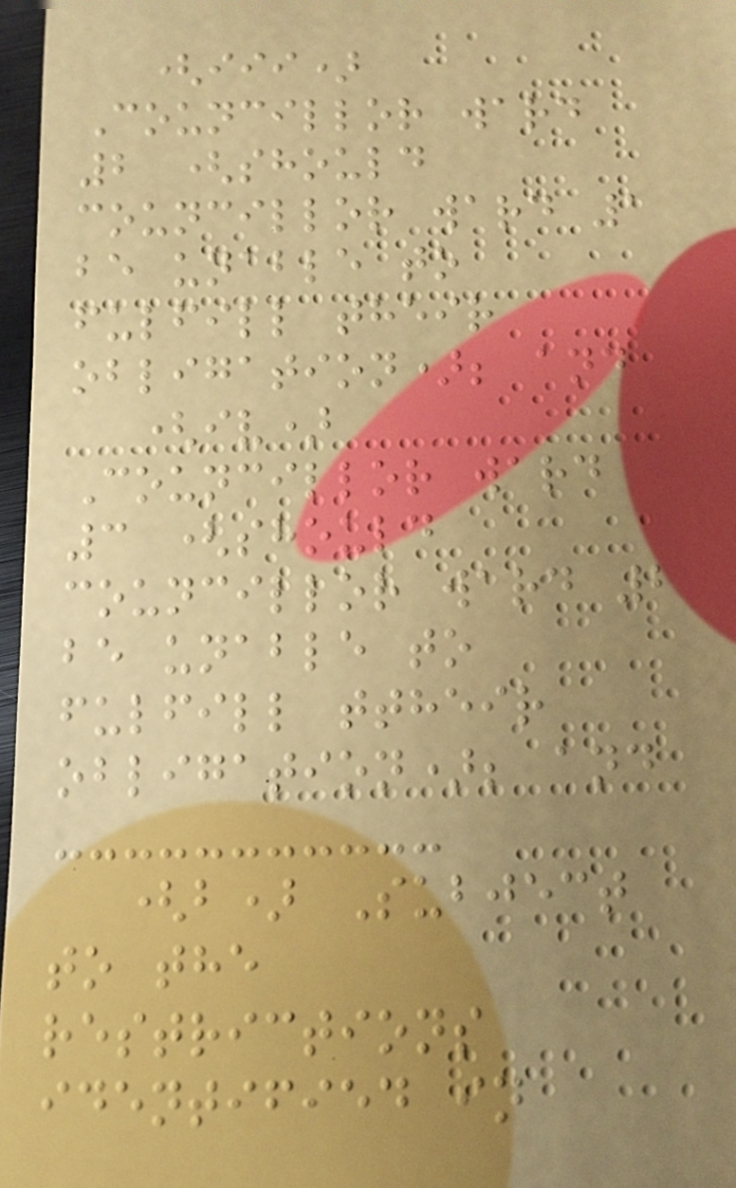(iii)
Councillor ward
2 (should
councillor ward 1
be unable to
fulfill their
obligation); and
(iv)
Councillor ward
3 (should
councillor ward 2
be unable to
fulfill ttheir
obligation); and
(b) Subject
to the
restrictions
identified in
